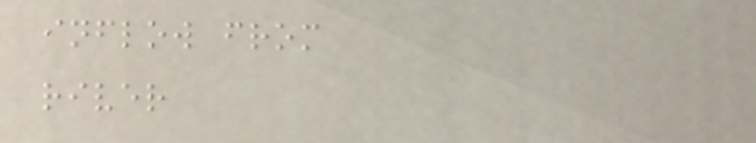inflow from
river
